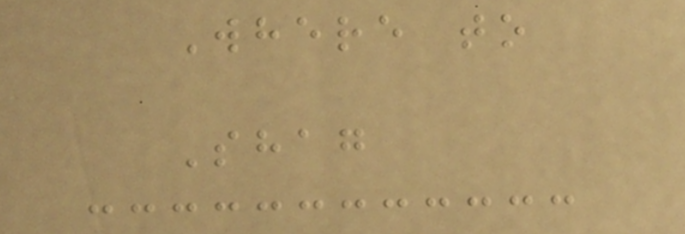Where to
Shag
